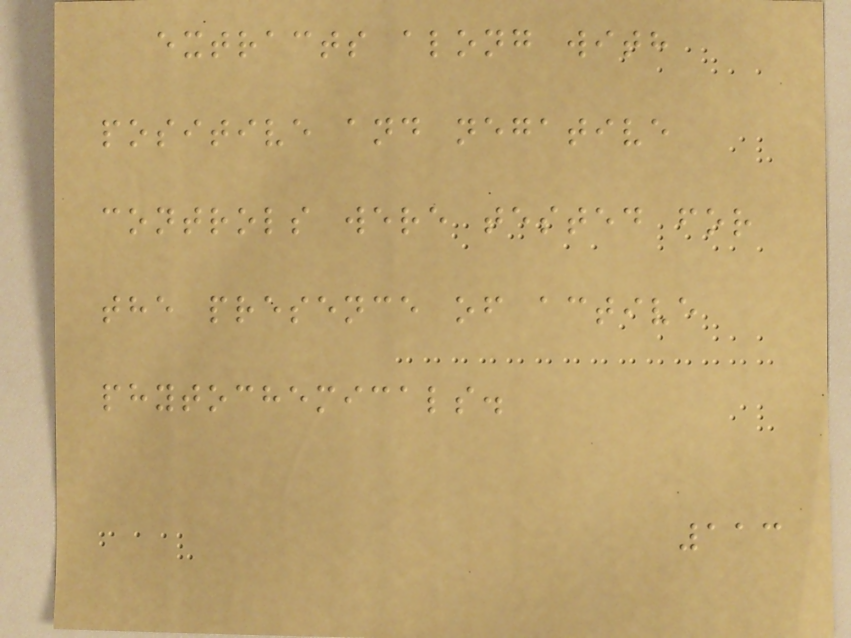extracts along with
positive and negative
controls were tested for
the presence of active
phytochemicals.
113
